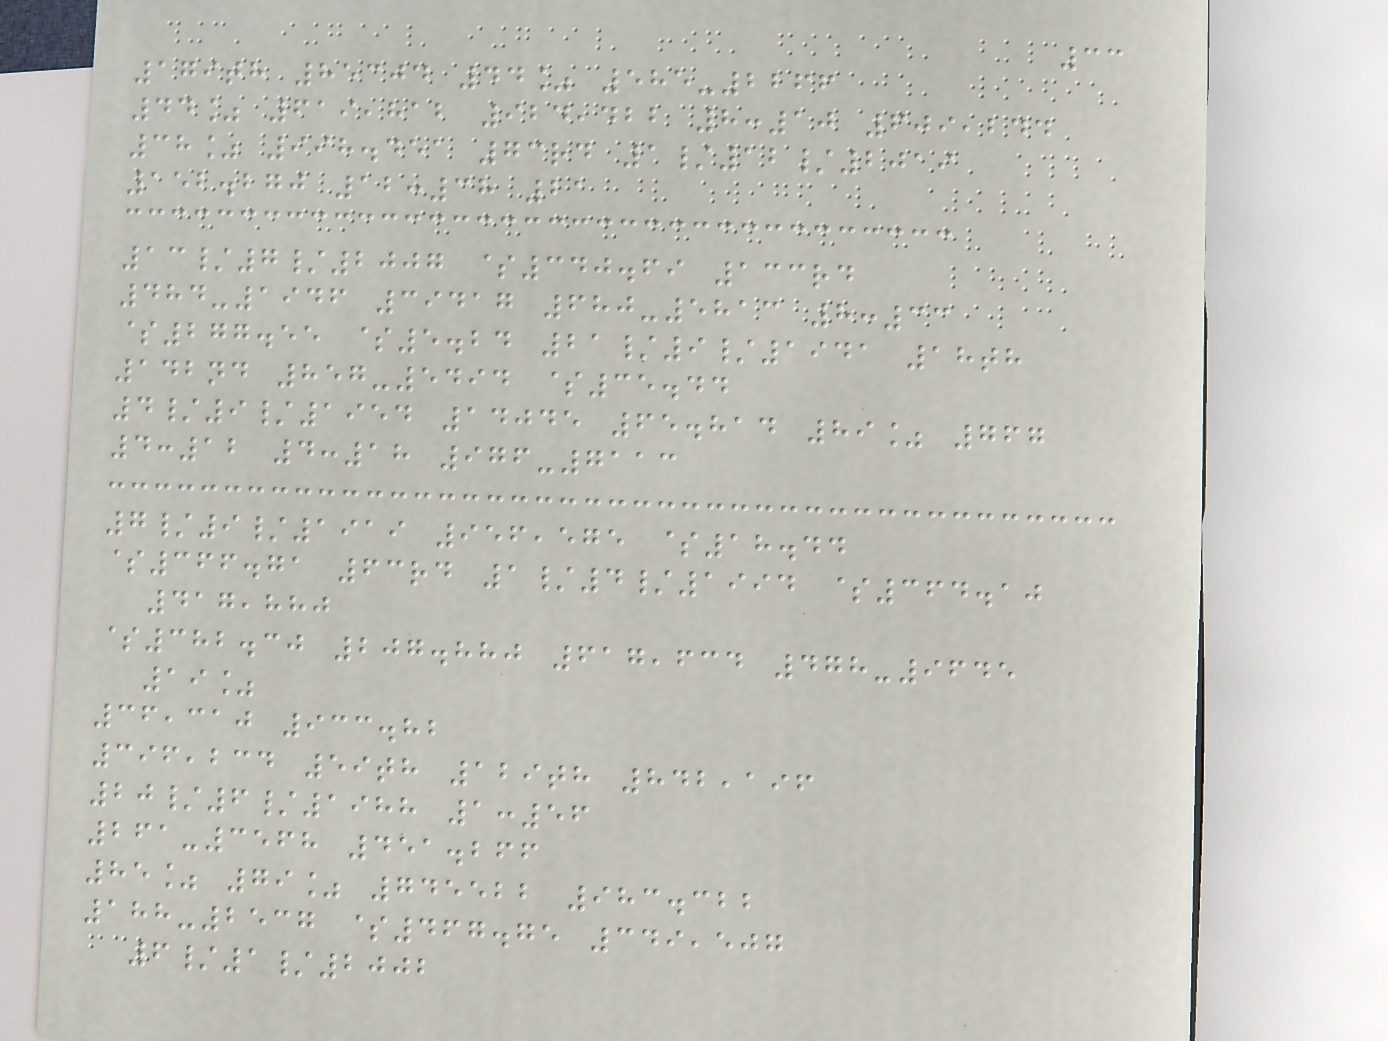33
179th 85304 44% 585-2266
44% 619,812 924,422 8:10 609,244
38% 998.451 73rd 1/12/2019
152.270 12:38 21
13/7/2007 $340.69 133rd
484-1946 39417 680-5813 8:33
$277.55 $5.24 21/9/1941 18th
142nd 857-5494 $35.44
4/9/1954 14045 65.814 89% 767
4:12 4:18 976-7113
7/9/1919 956,575 $18.44
$366.71 63rd 1/4/1994 $364.10
417,880
$382.30 207.880 617,634 478-9645
19%
36,310 933.82
396,234 59th 129th 842,196
20/6/1988 1:56
261-3568 451.266
85% 79% 745522 983.322
188-2537 $467.75 349,507
6/1/2002
